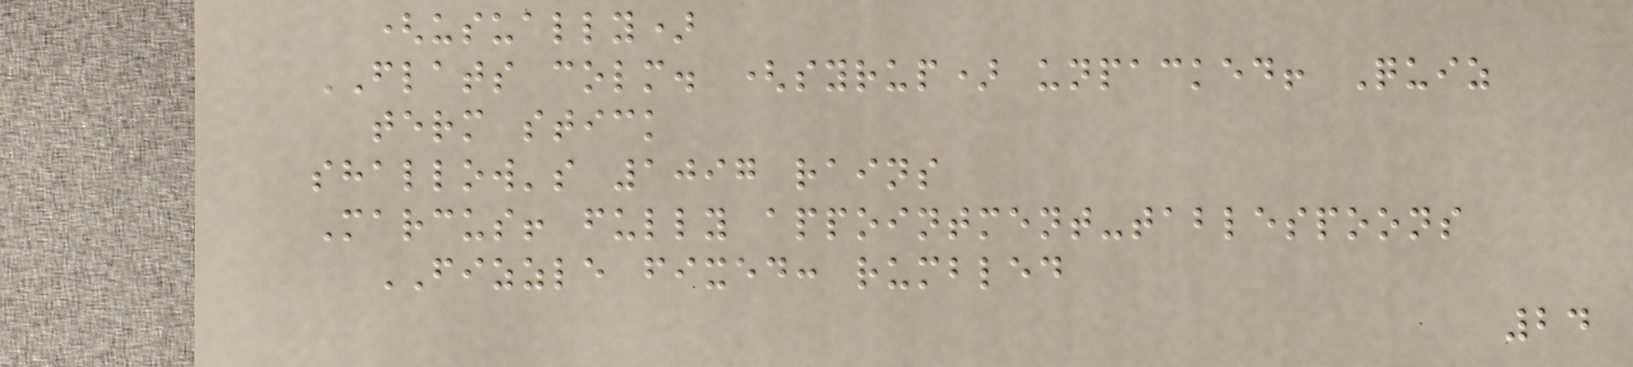(usually)
FLATS colm. (syrup) unpacked! Quiz
term stick
shallow's 1097 rains
Marcus! fully appointment-tablespoons
FIZZLE fixed: rumbled
24
